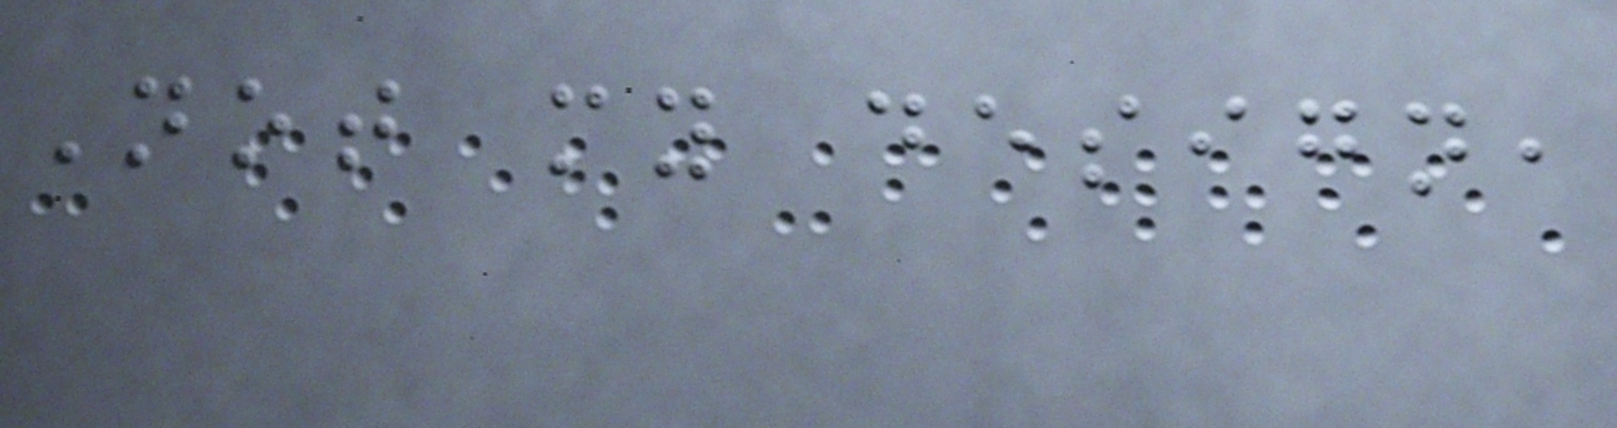Not my design,
